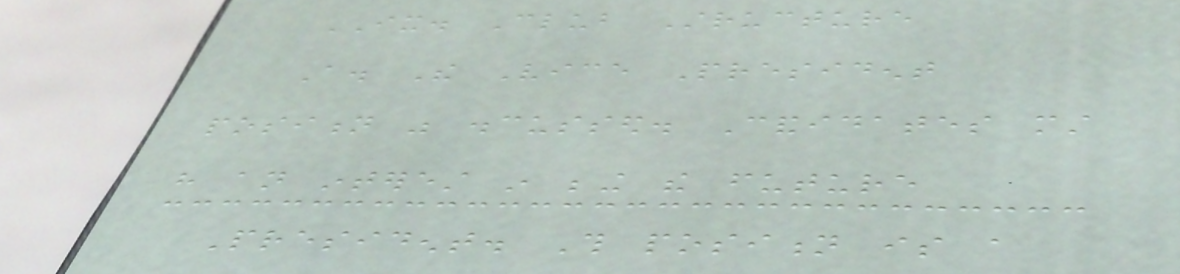IX. Club Structure
A. The Vice President
position was discussed. Candidates must
have an interest in being the future
President. This position is a
